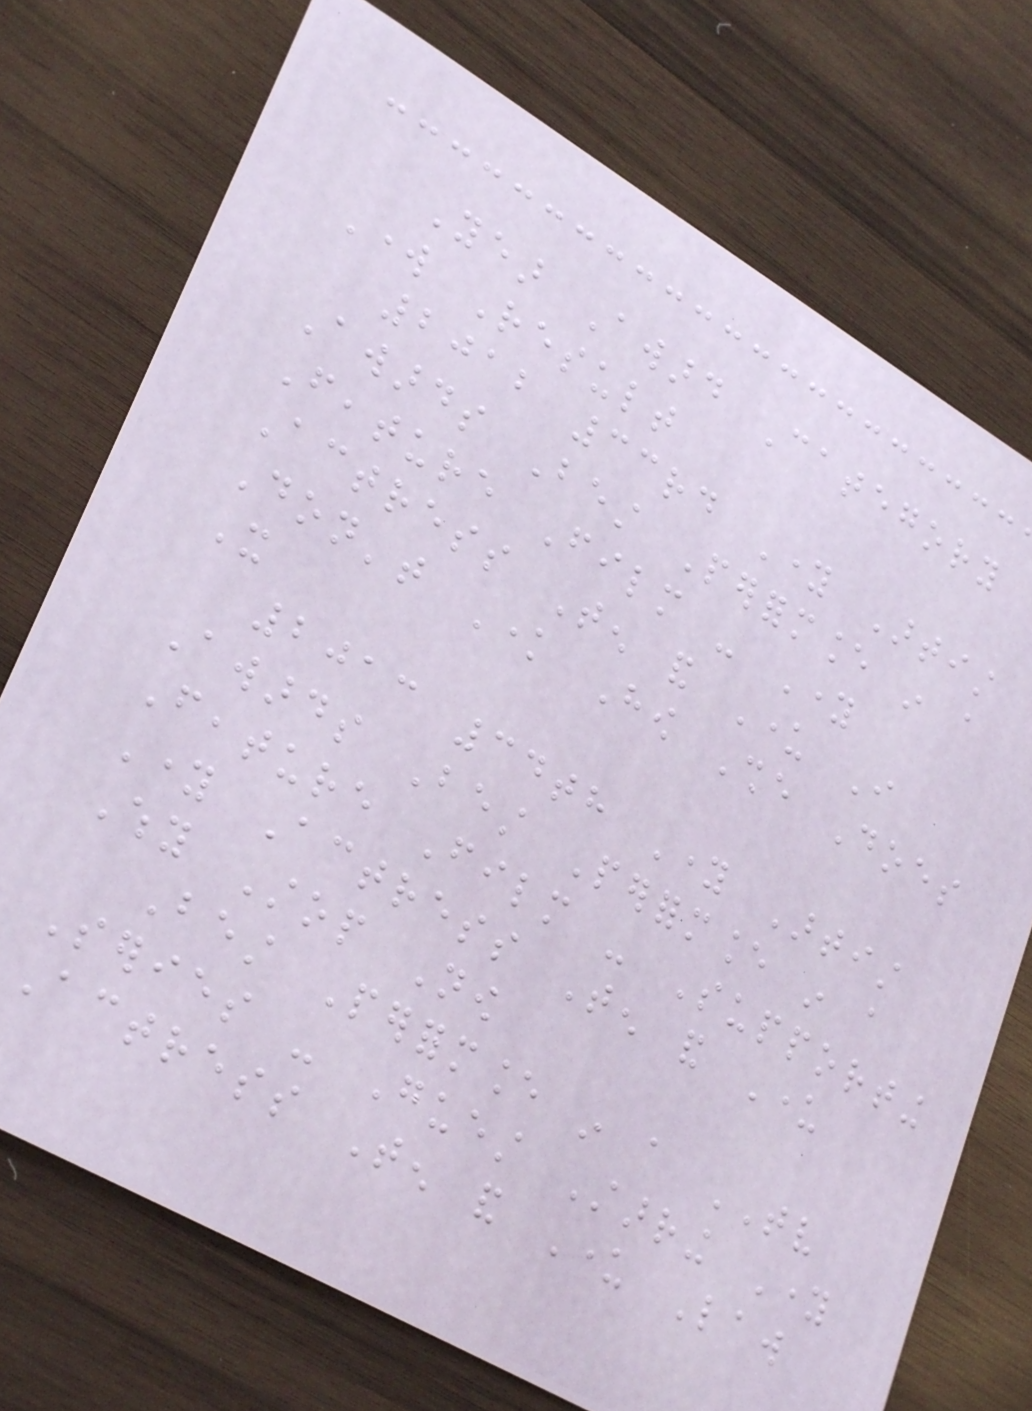Year Award Category
Work Result
2012 33rd Young Artist
Awards Best Performance in a
Feature Film - Young
Actress Ten and Under I
Don't Know How She Does
It
2013 34th Young Artist
Awards Best Performance in a
Feature Film - Supporting
Young Actress Ten and Under
Why Stop Now
Best Performance in a TV
Series - Guest Starring Young
Actress Ten and Under Law
